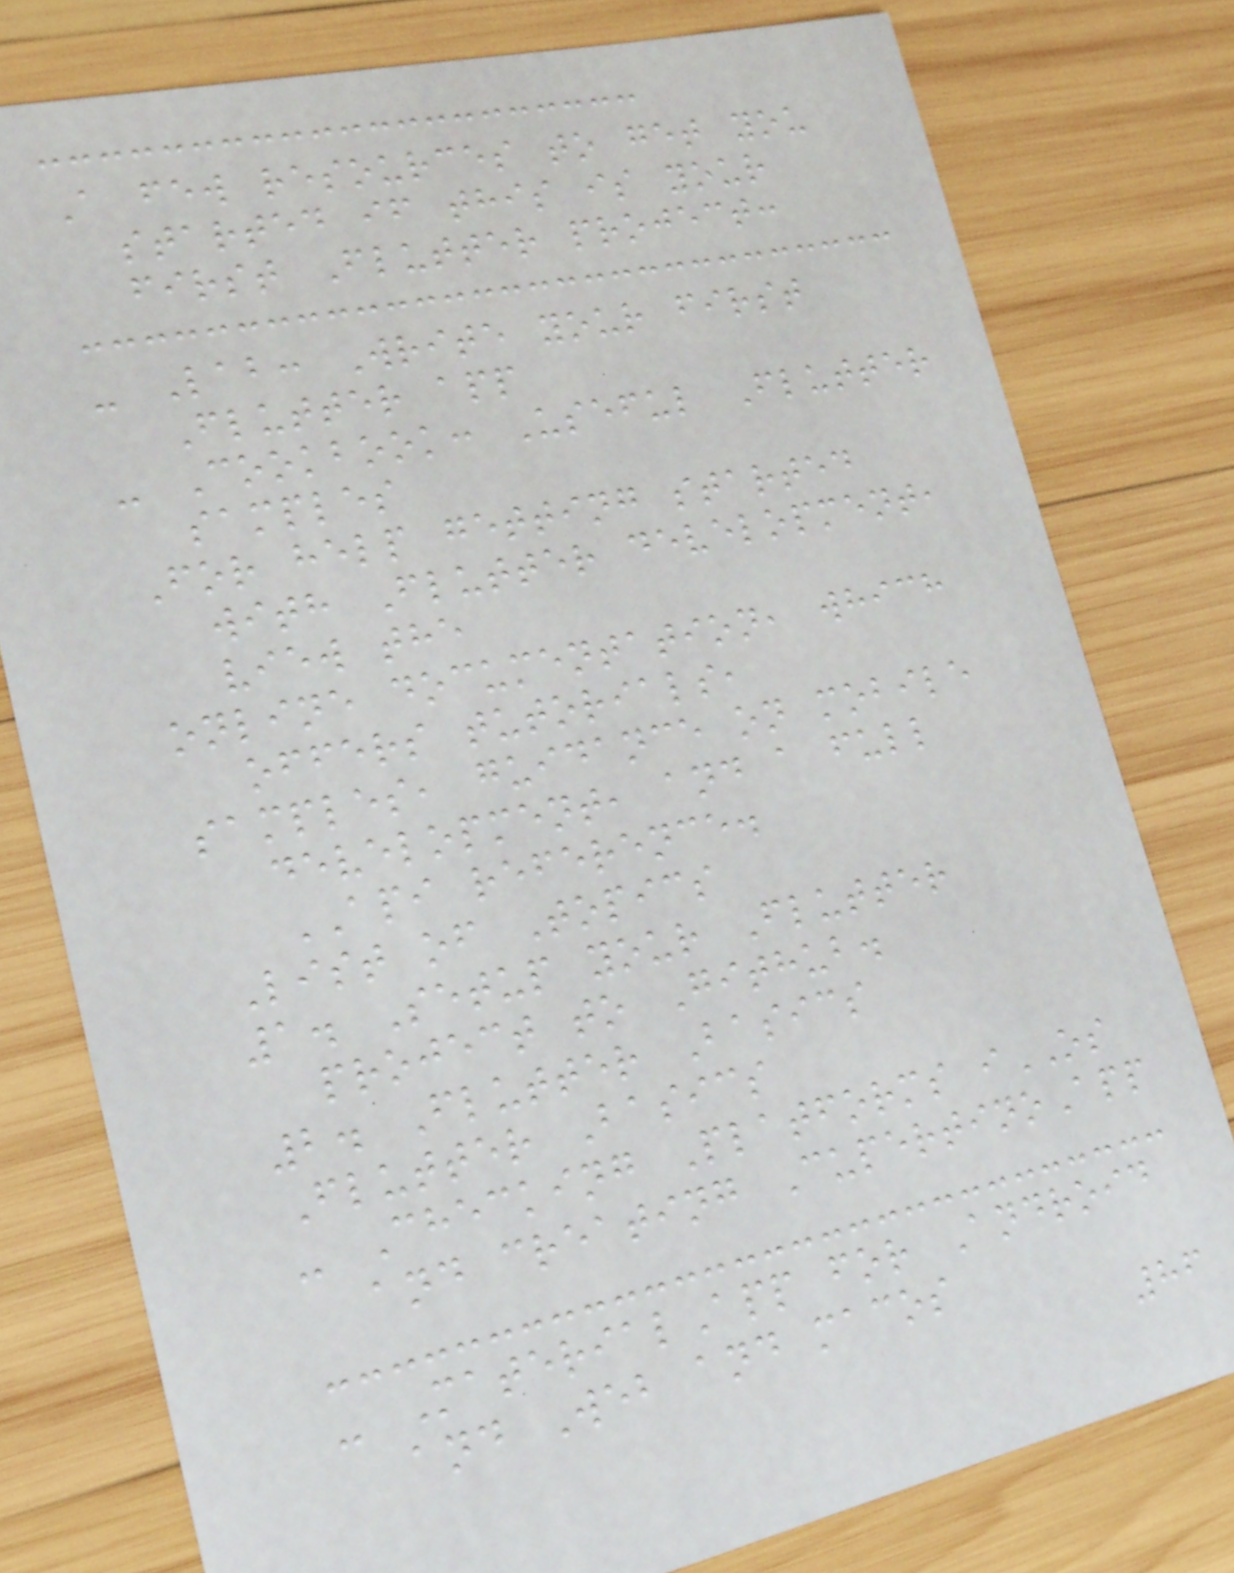A few resources to get you
started if this is your
first Flutter project:
- Lab: Write your first
Flutter app
- Cookbook: Useful Flutter
samples
For help getting started
with Flutter development,
view the
online documentation, which
offers tutorials,
samples, guidance on mobile
development, and a full
API reference.
List of Topics
1. Setup your Flutter
project to Github.
2. Flutter Basics
Flutter Basics
- Checking Platforms iOS
and creating CupertinoApp
- MaterialApp for Android
and Web and macos
86
